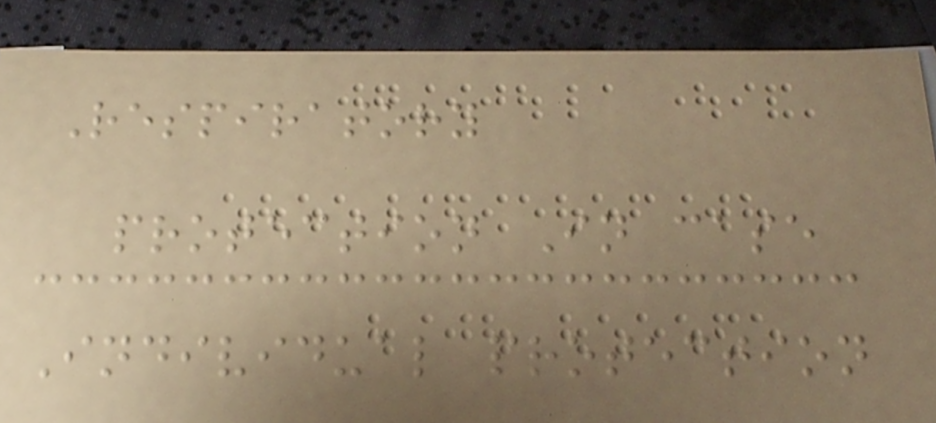Respiratory
protection In case
Individual protection
